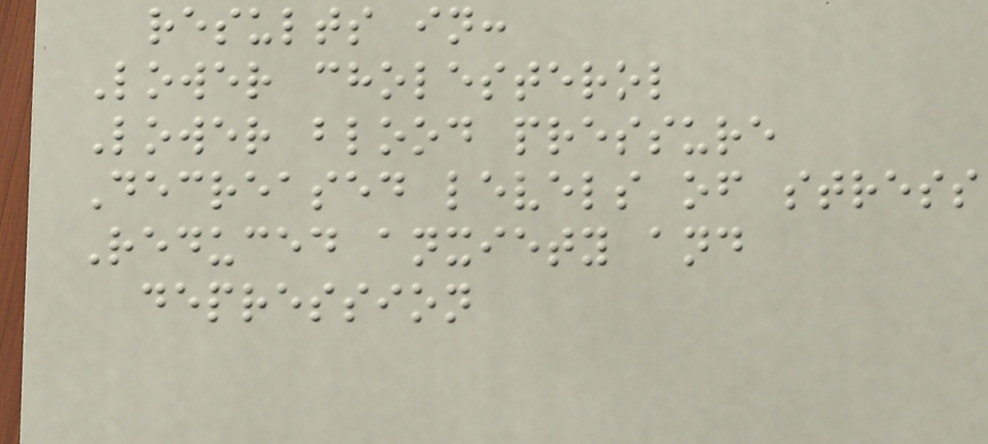results in:
Lower cholesterol
Lower blood pressure
Decreased levels of stress
Reduced anxiety and
depression
